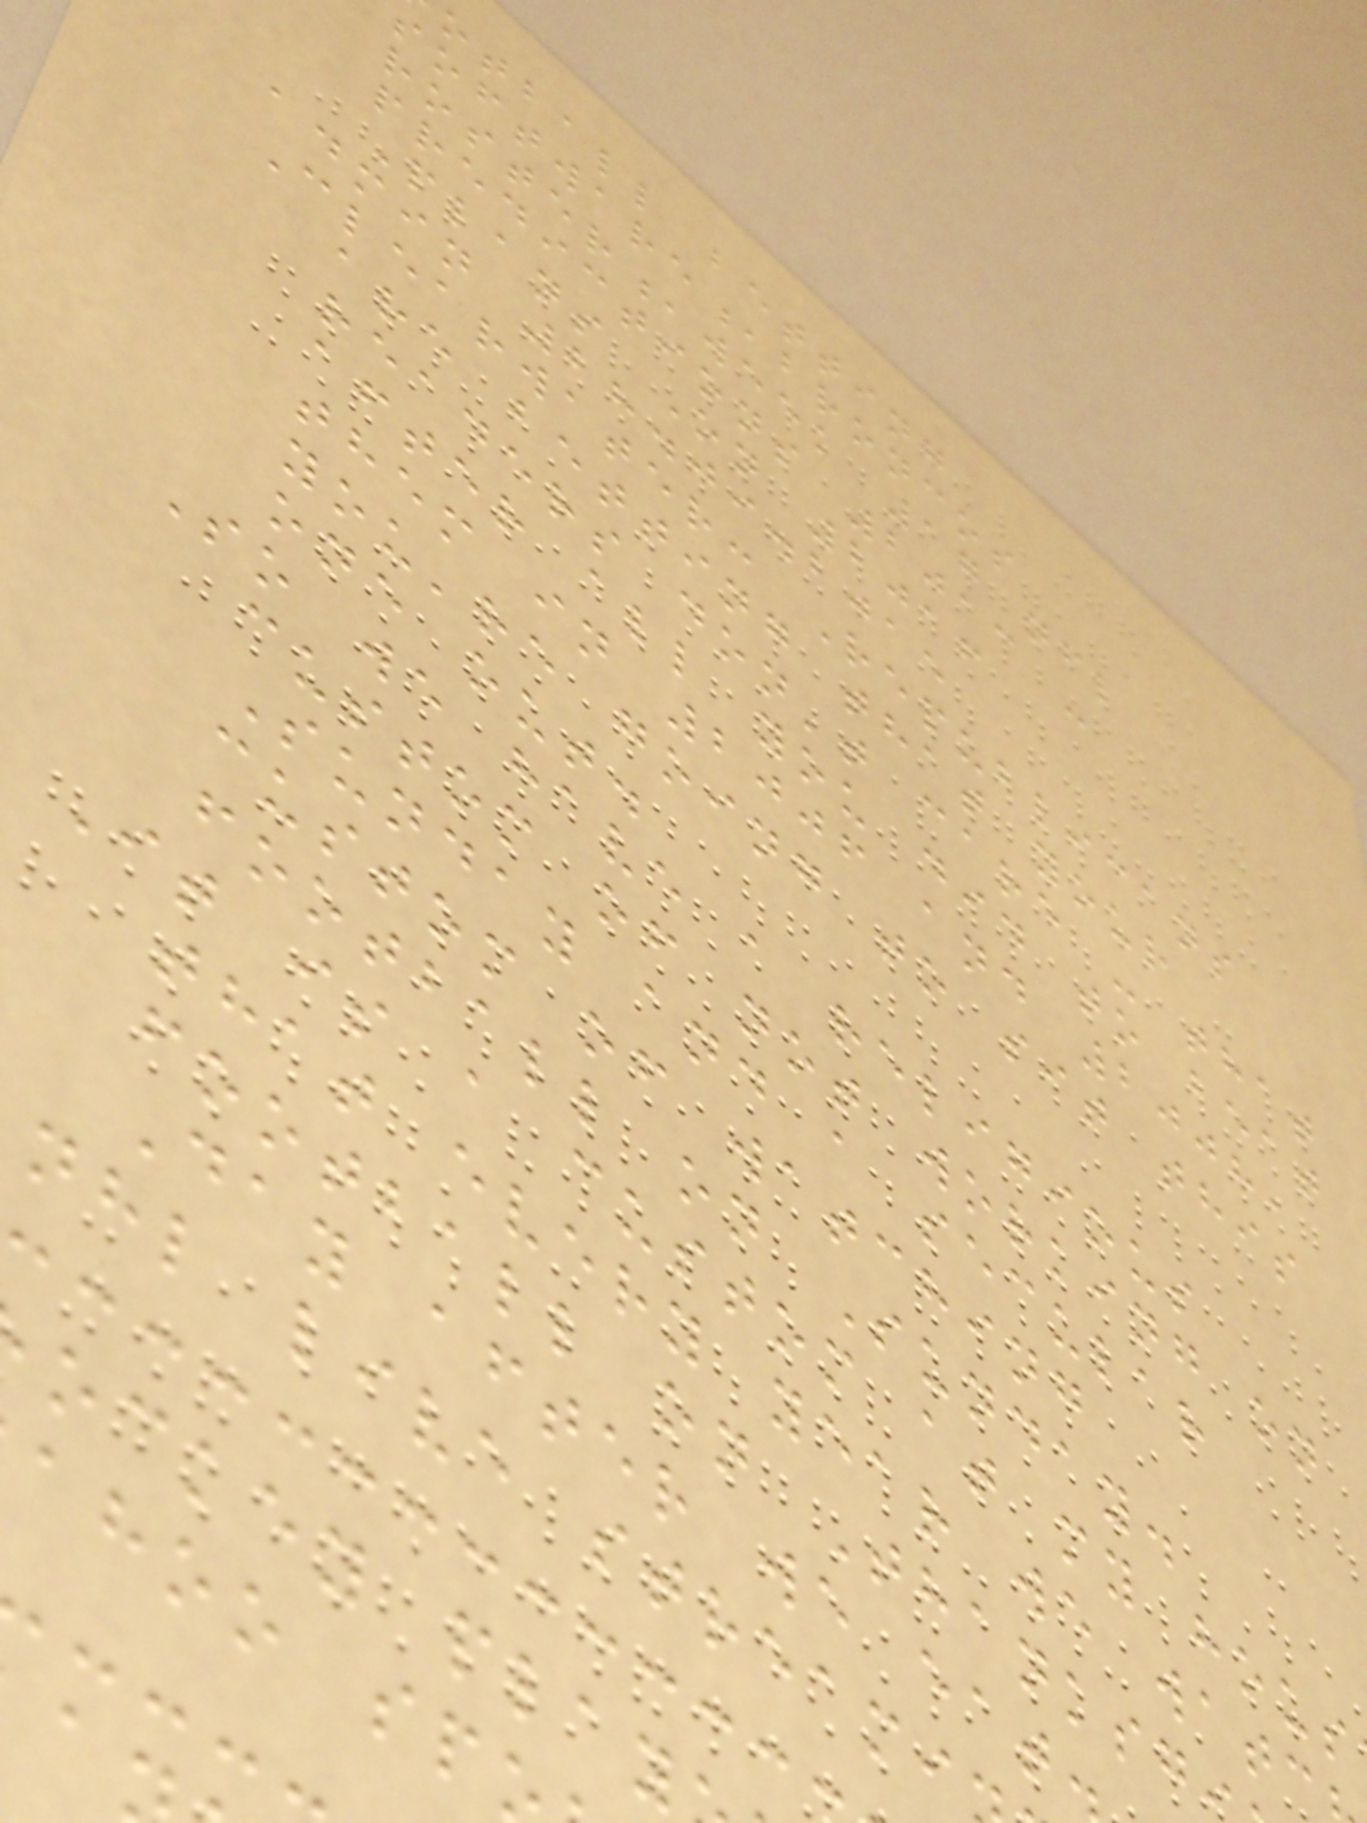otball betting
software,broncos
roster,week 17 nfl
predictions 2013 -
Plans On 2016
admin 28.09.2015
Clearwater: Republicans
are betting that your
readers don't care - that
after all you did to beat
them in 2006 and 2008,
you're going to sit this
one out.
So we have a religious
custom of not working on
Sunday and a secular
custom of watching
football on Sunday.
It is a custom at my hous
that every year we watc
football on Thanksg
Day after we eat
nhl live streami
ockey play
ahoo sp
